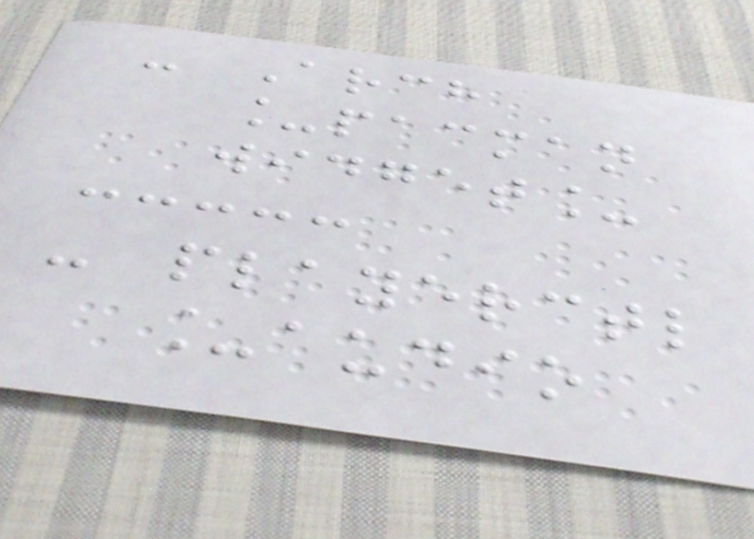- Arch
_pacman
widget_
- playerctl
_audio
